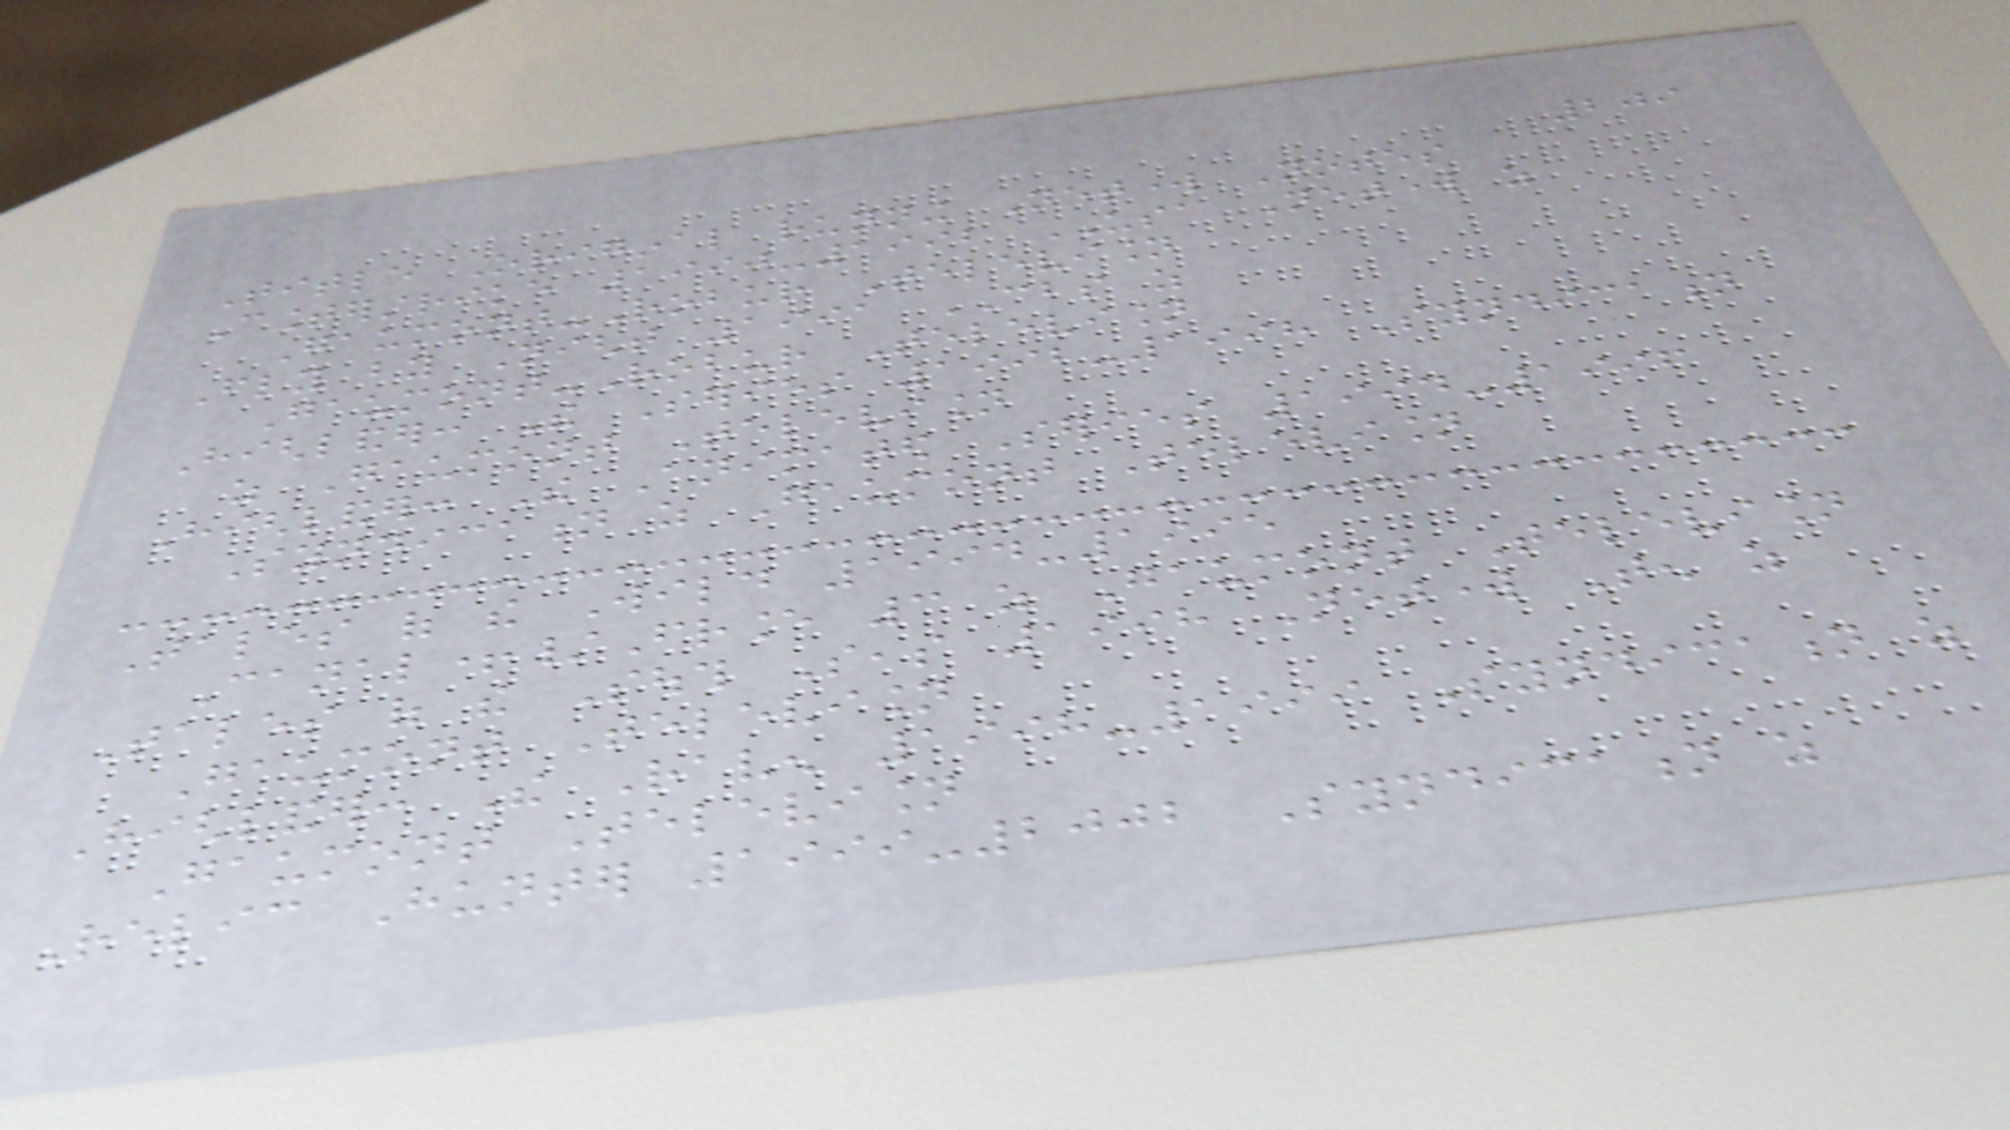209
Title Original running Network Notes
Counterstrike 1990-1992 USA Network as
Gaumont-Robur Television
Fly by Night 1991 CBS as
Gaumont-Robur Television
Highlander: The Series 1992-1998 Syndication
as Gaumont Television
Highlander: The Animated Series 1994-1996
Syndication as Gaumont Television
Tales of the Wild 1994-1995
Canal+/France 3 as Gaumont Television
Tales of the South Seas 1998 Network Ten as
Gaumont Television
Highlander: The Raven 1998-1999 Syndication as
Gaumont Television
Relic Hunter 1999-2002 Syndication as
